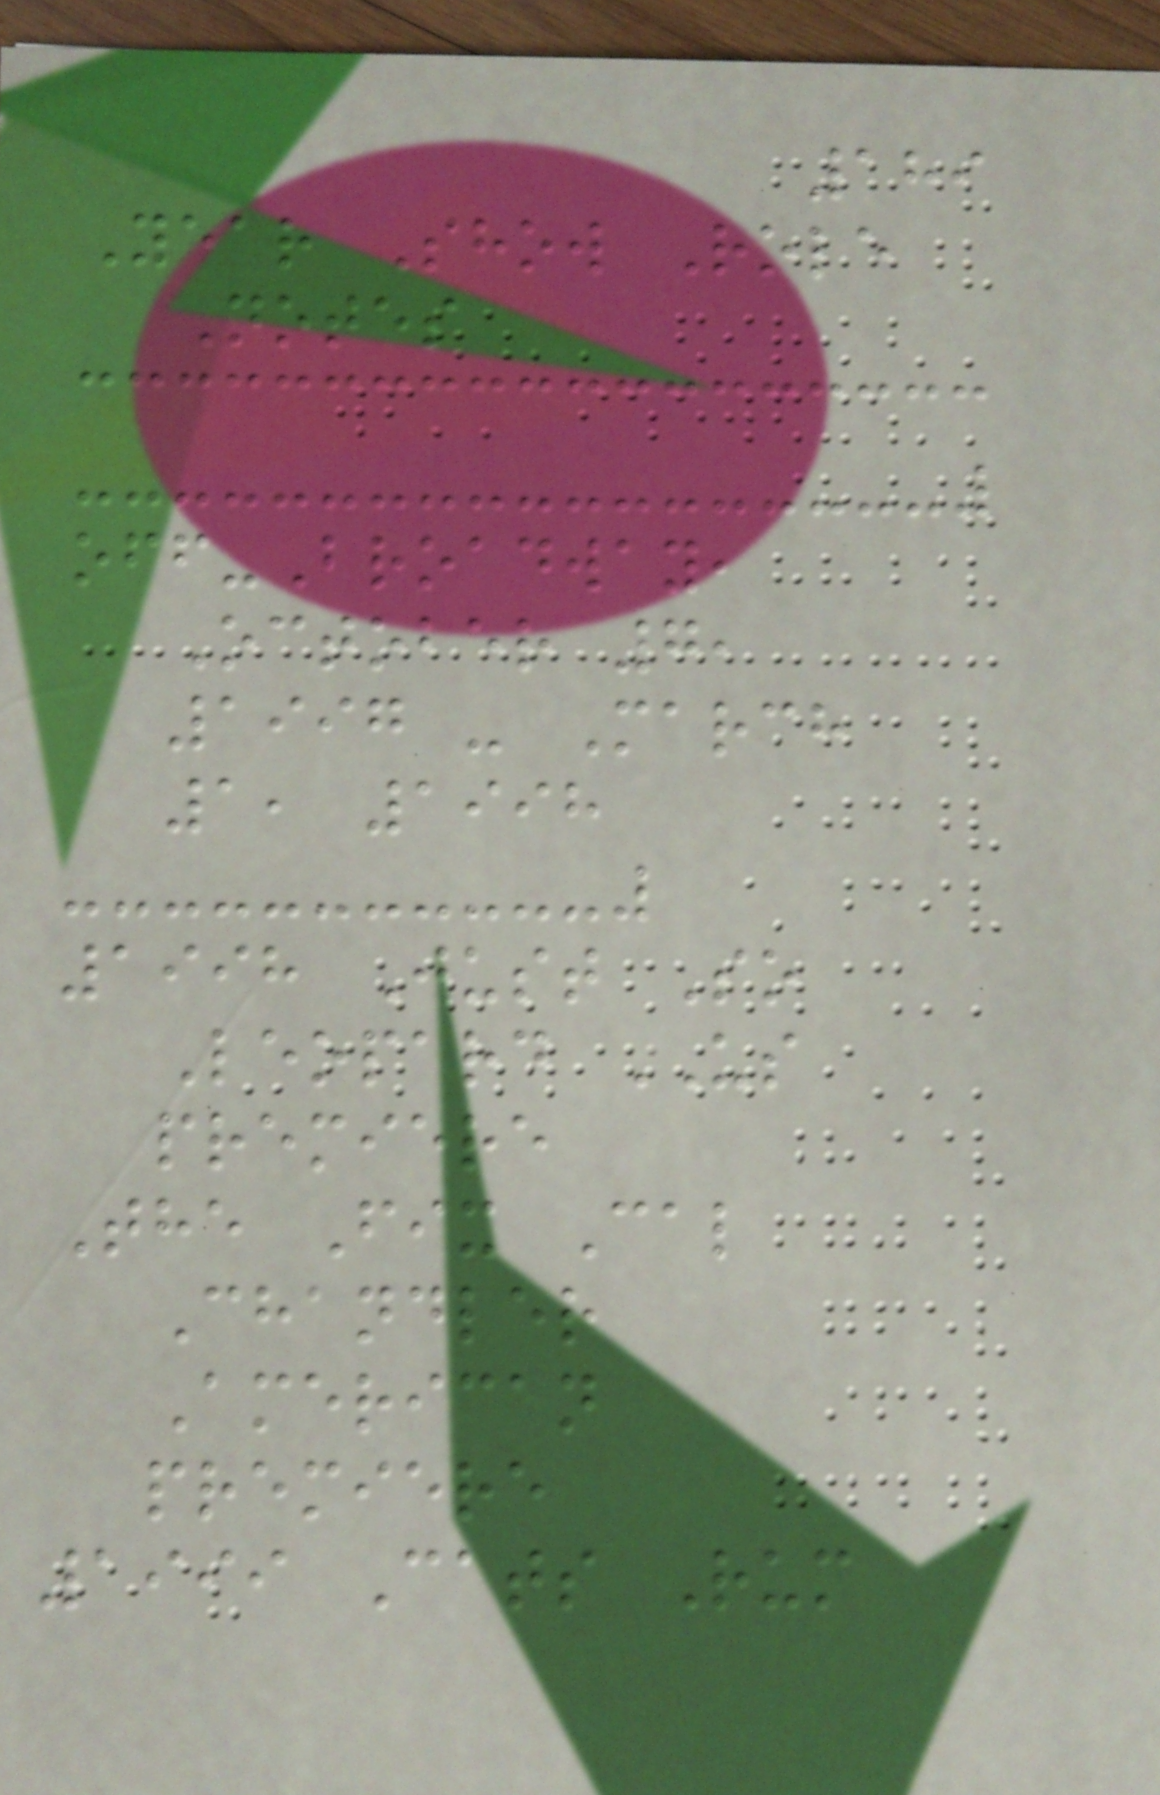189
Year Show Role
Notes
off-Broadway,
October 7,
1997 - March
1, 1998
1998 Just So
Leopard US
premiere
The Fix Cal
Chandler
American
premiere
1999 Cats Rum
